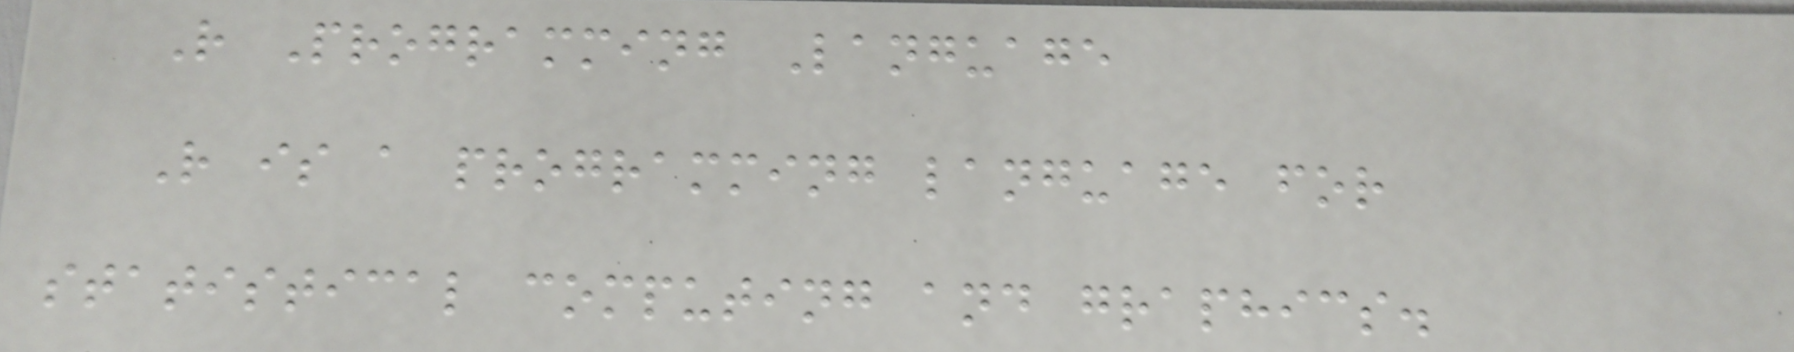R Programming Language
R is a programming language for
statistical computing and graphics.
